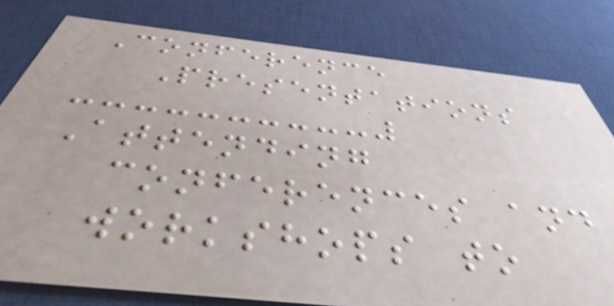Conference
Presentations
Attending
conferences and
workshops to
